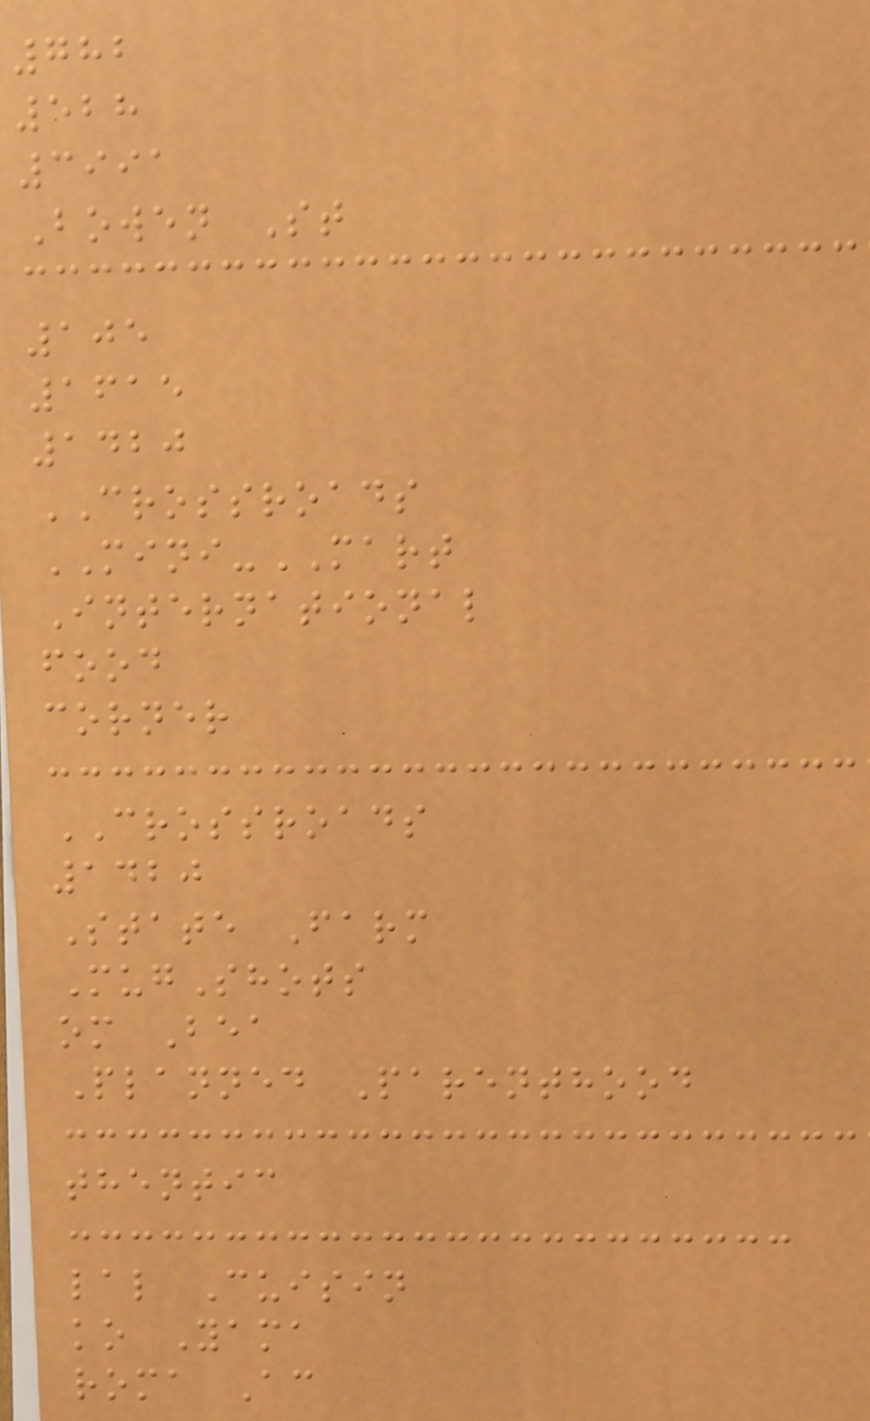782
528
3991
Bowen St
105
1615
1420
CROSSROADS
MINI-MART
International
food
corner
CROSSROADS
1420
State Farm
MugShots
om Bea
Planned Parenthood
thentic
lal Cuisin
ko Yama
roma Ac
